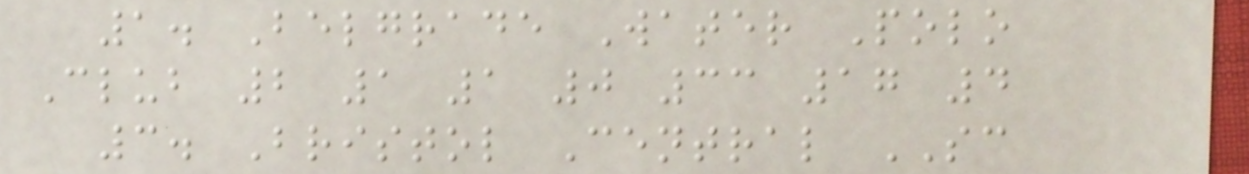1. Belgrade Water Polo
Club 2 1 1 0 33 17 4
3. Bristol Central SC
